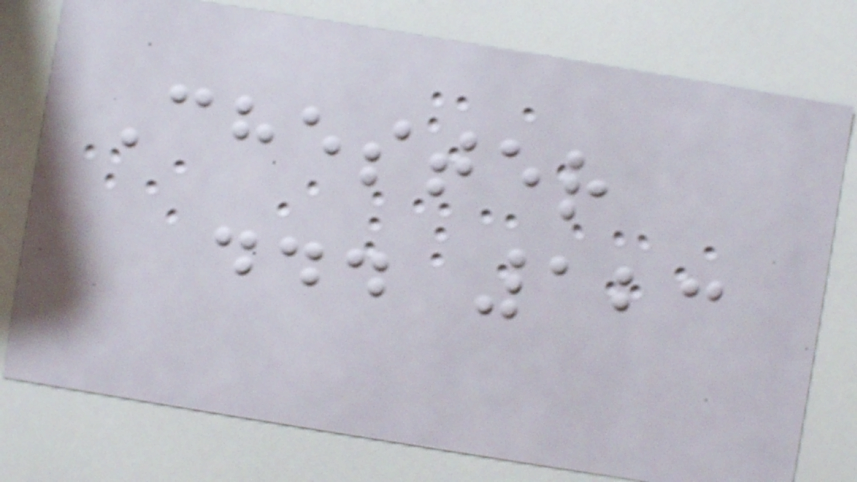Chester
... 123
